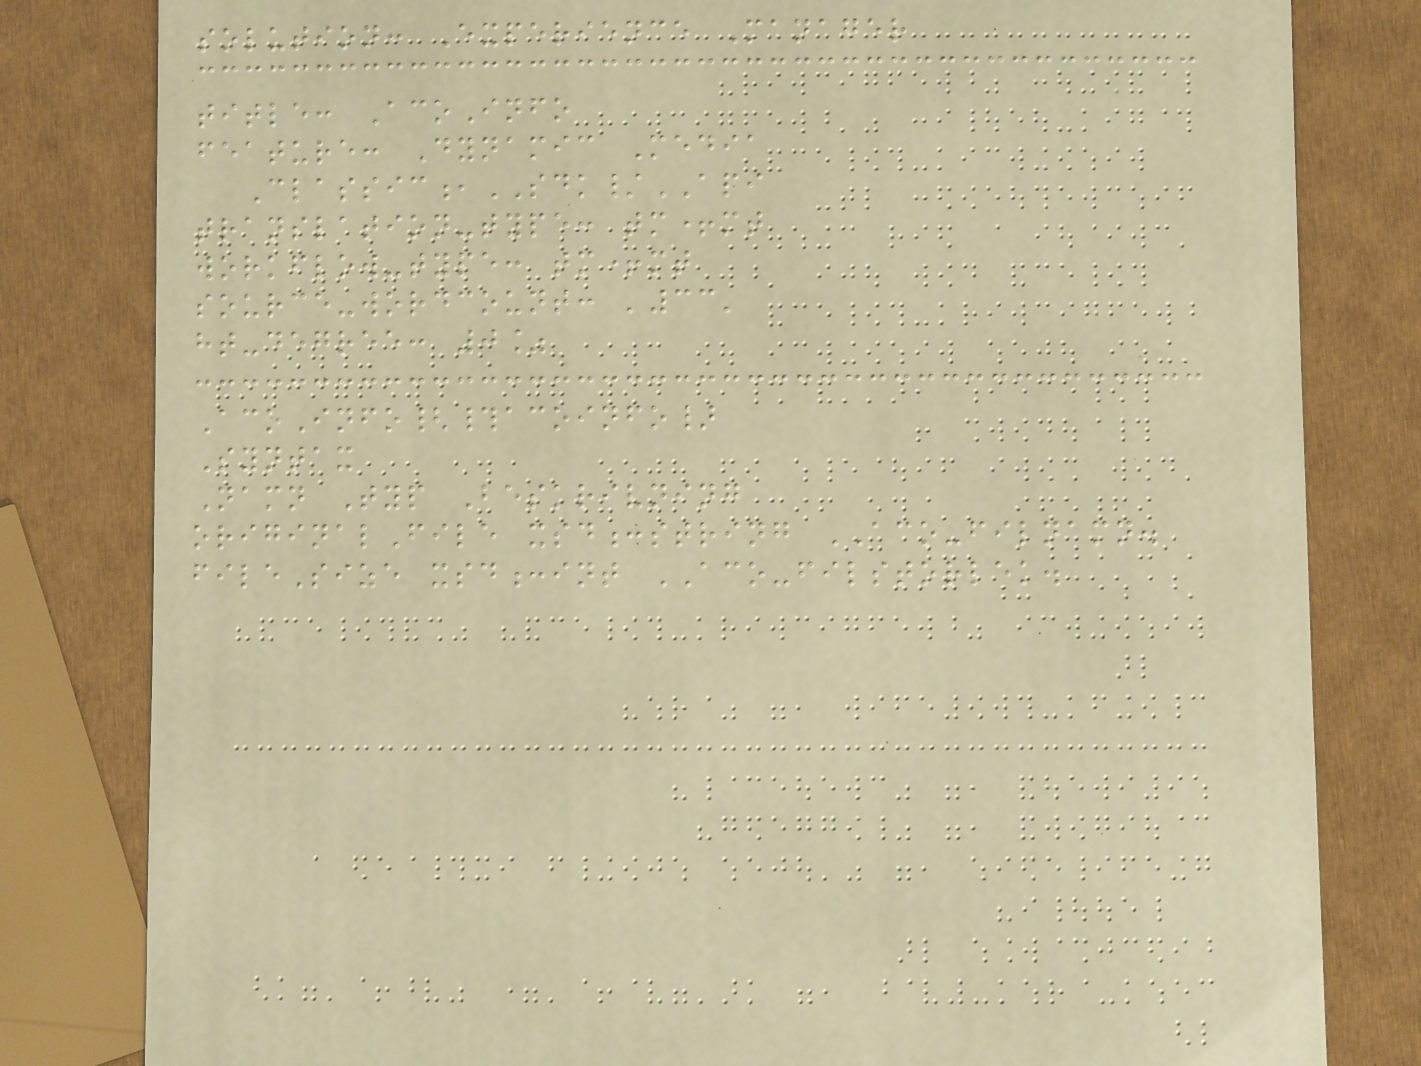solution: Experience Manager
title: AcoInfo
feature: Dynamic Media
Classic,SDK/API
translation-type: tm+mt
workflow-type: tm+mt
source-wordcount: '33'
ht-degree: 0%
AcoInfo{#acoinfo}
Syntax
Namn Typ Beskrivning
originalFile xsd:string ACO-filnamn.
fileSize xsd:int ACO-filstorlek.
